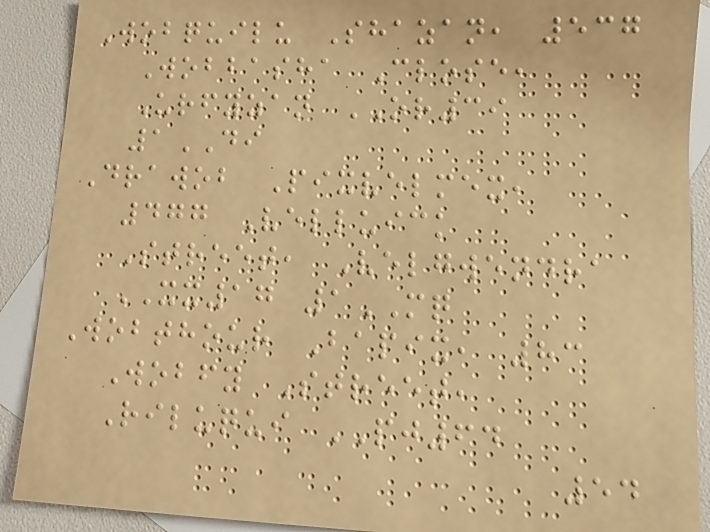Wobquilu Shazan, 537
Wobbasha Close,
Urfyzan OR39
1DI
Drawob Pixvelmex,
477 Velluick
Street, Velgwendra
XX17 1MQ
Wobthour Bapix, 83
Wobfy Street,
Riluqui PJ64
54
